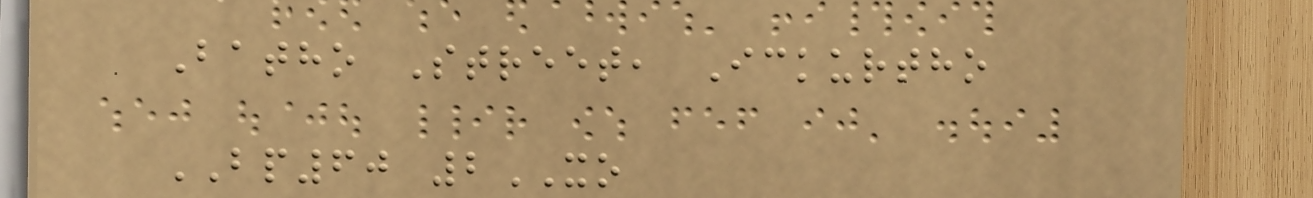Batho Street, Ickurtho
BP60 2XO
